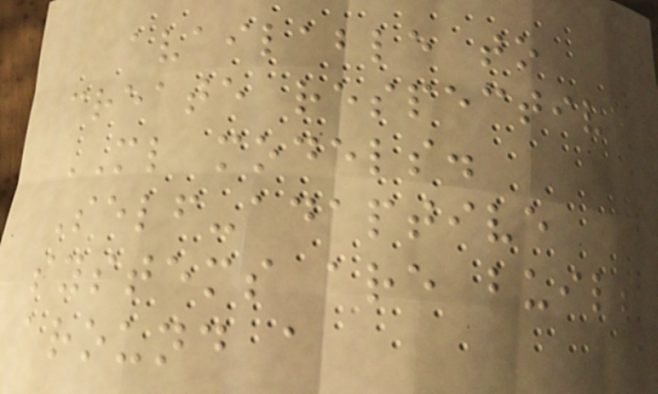available to
create respective
ML models.
Self-adaptive
systems are built
around a
